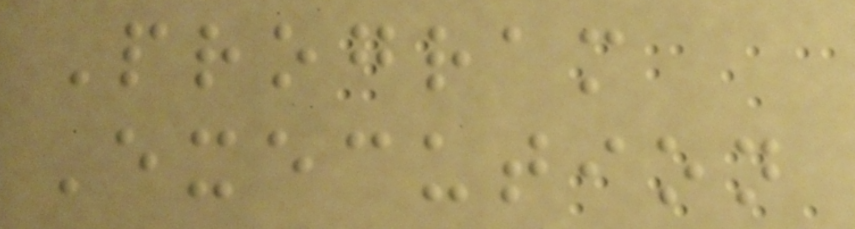Program
Execution
